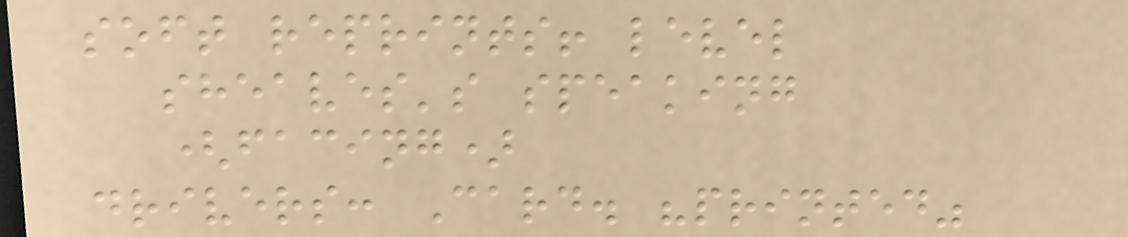soft reprints! level
sheaves's speaking
(facing)
drivers: Card. "printed"
